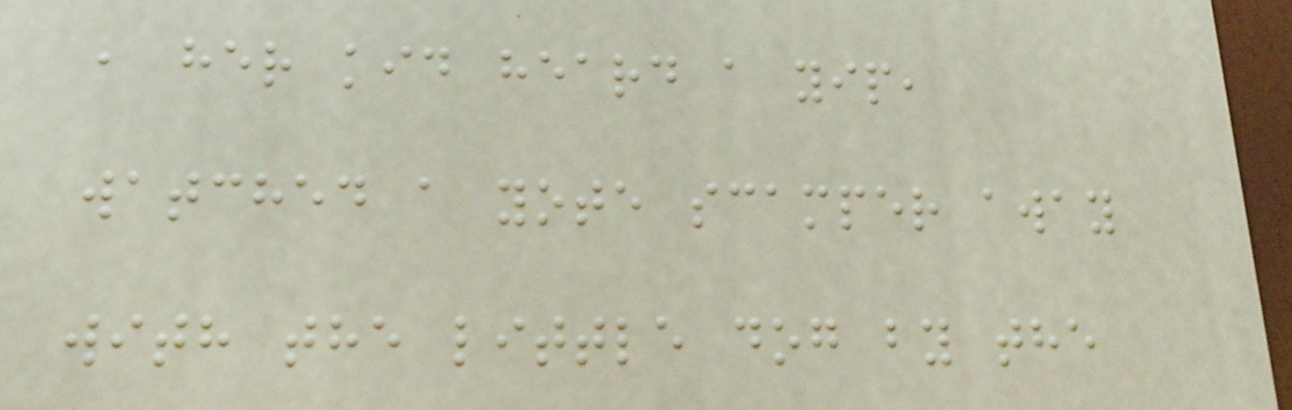, her kid heard a yip,
watched a yote scamper away
with the little dog by the
